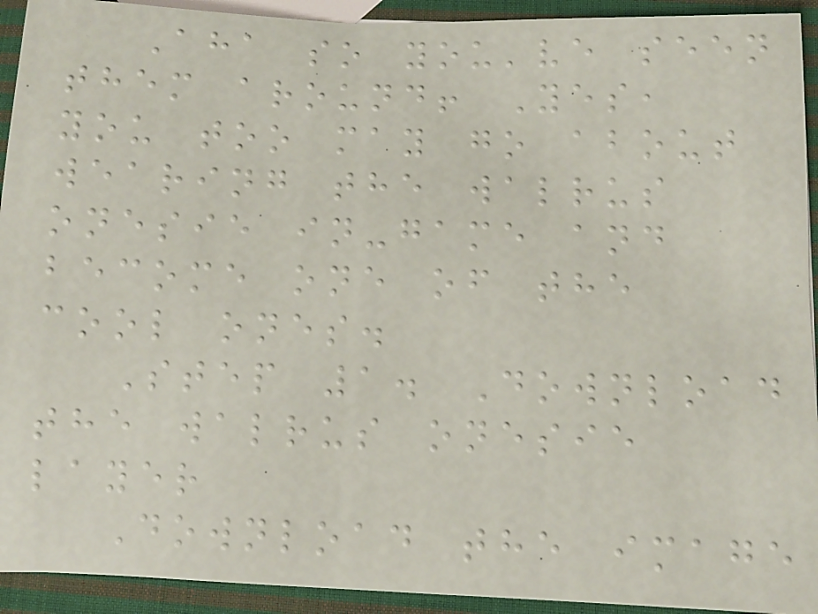Aha so you've seen
them around! Yes,
you too may go about
wearing the walrus
onesie in-game and
become one of the
cool ones.
Step 1. Download
the walrus onesie
layer
Download the image
